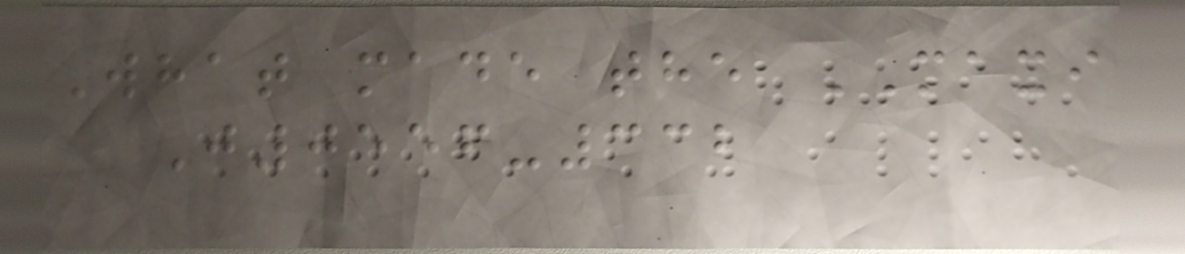What made the MAXI
J0556-332
